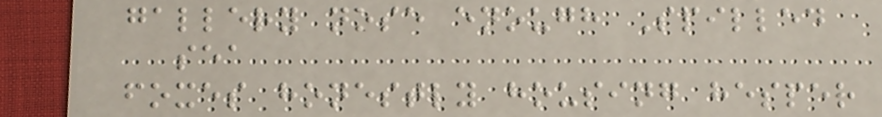gallery nose enough Spilled
sea
foxes honestly housing hesper
